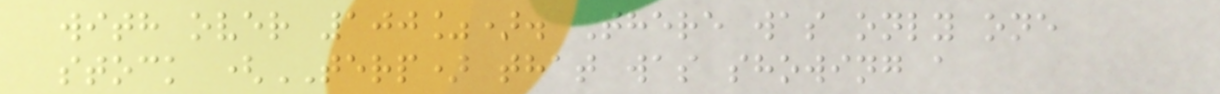with over 100%). There was only one
stock (TERP) that was showing a
